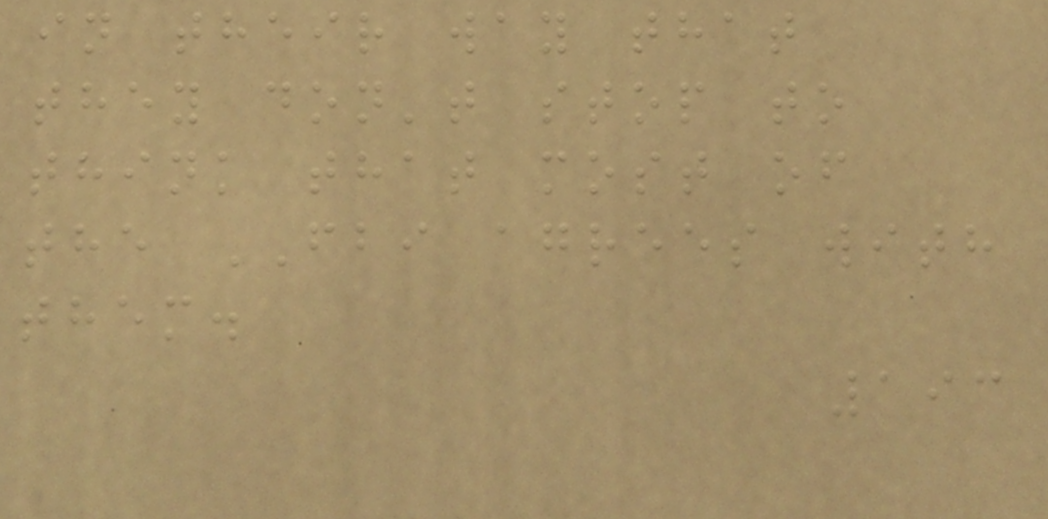in their way that
they don't stop to
think that most of
the FBI agrees with
them.
193
